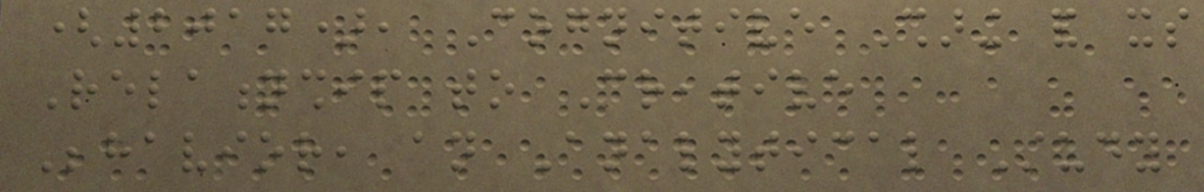(2017), Cognitive Sharing and its
Relationship to Creative
Behavior, an Analytical Study
